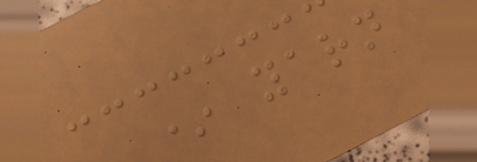* yarn
